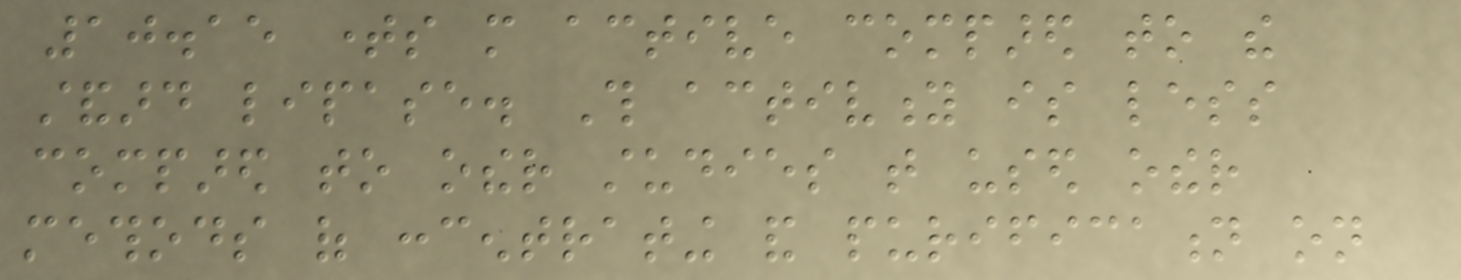10.15 times more active compared to the
standard lipase. This activity is less
compared to other studies that used other
methods of concentrating and purification on
